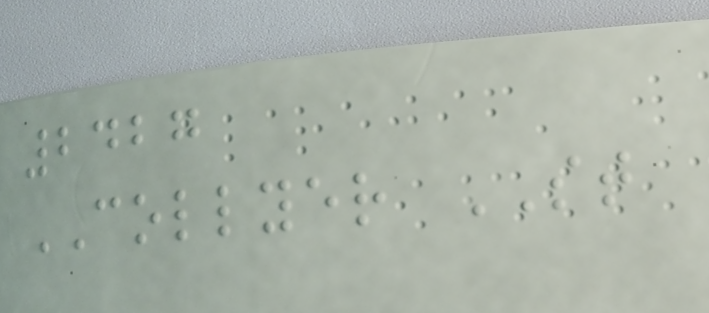2427
COLLYER ST
